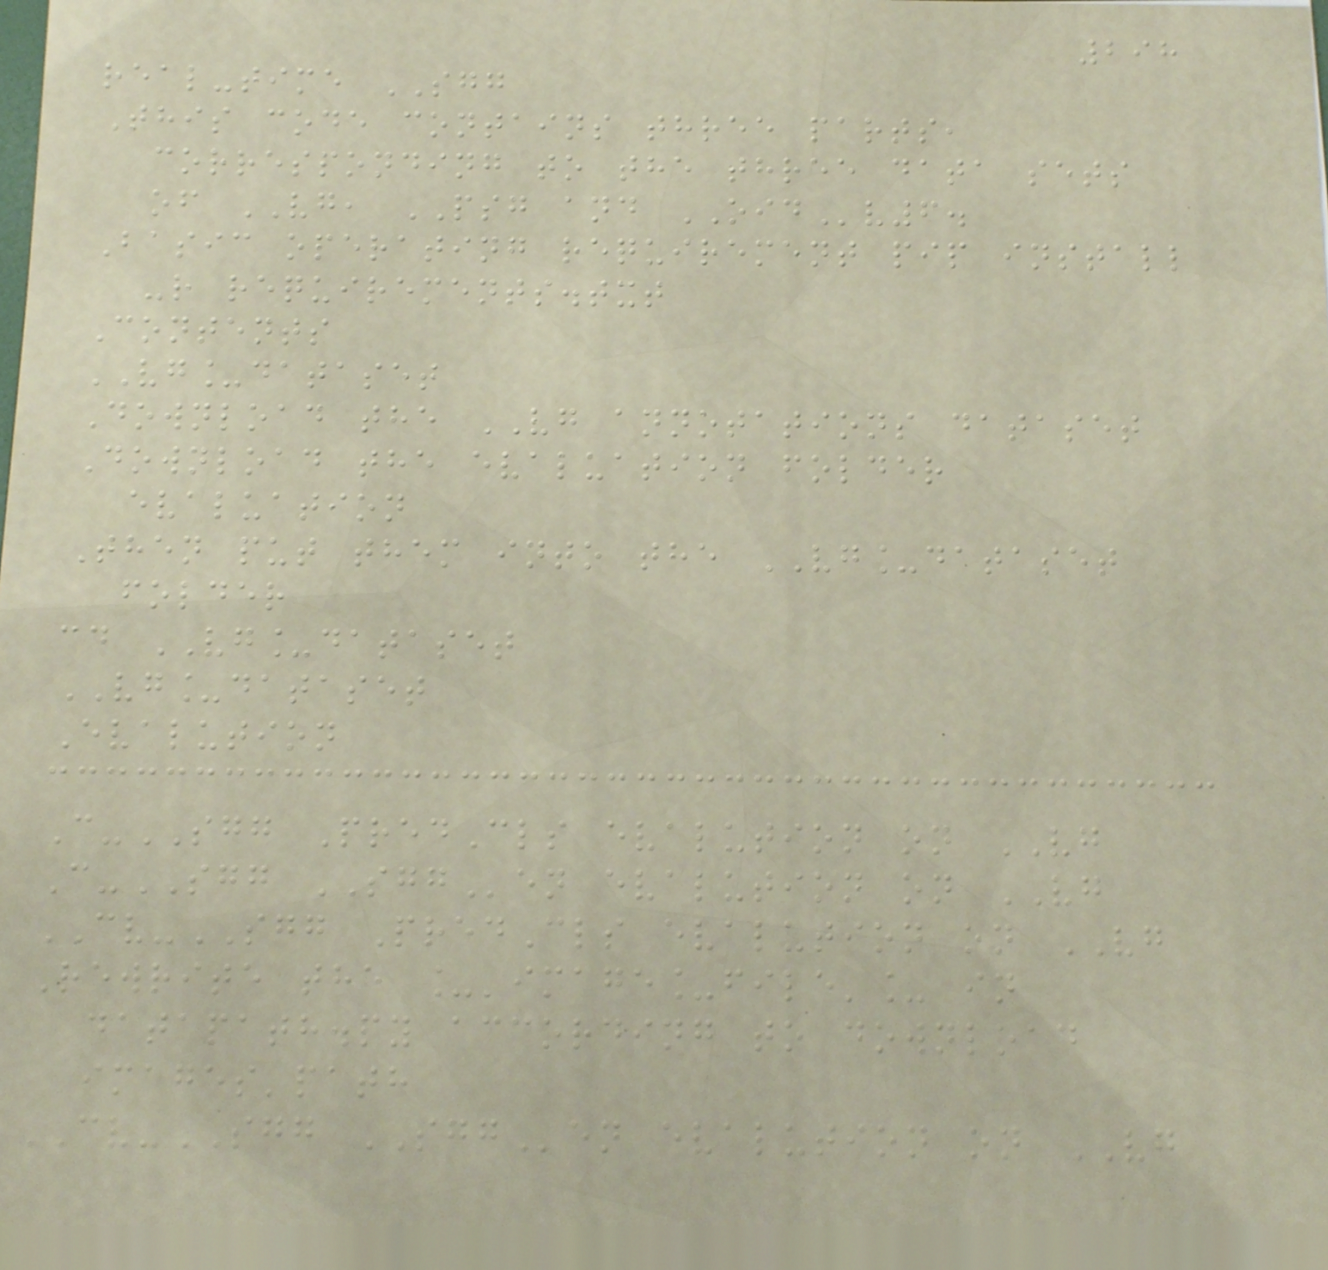298
real-time SGG
This code contains three parts,
corresponding to the three data sets
of VG, PSG and OIDv6.
Basic operating requirement pip install
-r requirements.txt
Contents
VG_dataset
Download the VG annotations dataset
Download the evaluation folder
evaluation
Then put them into the VG_dataset
folder
cd VG_dataset
VG_dataset
Evalution
C-SGG PredCls evalution on VG
C-SGG SGGen evalution on VG
CV-SGG PredCls evalution on VG
Rewrite the _'image_file'_ in
datapath.py according to download
images'path
CV-SGG SGGen evalution on VG
